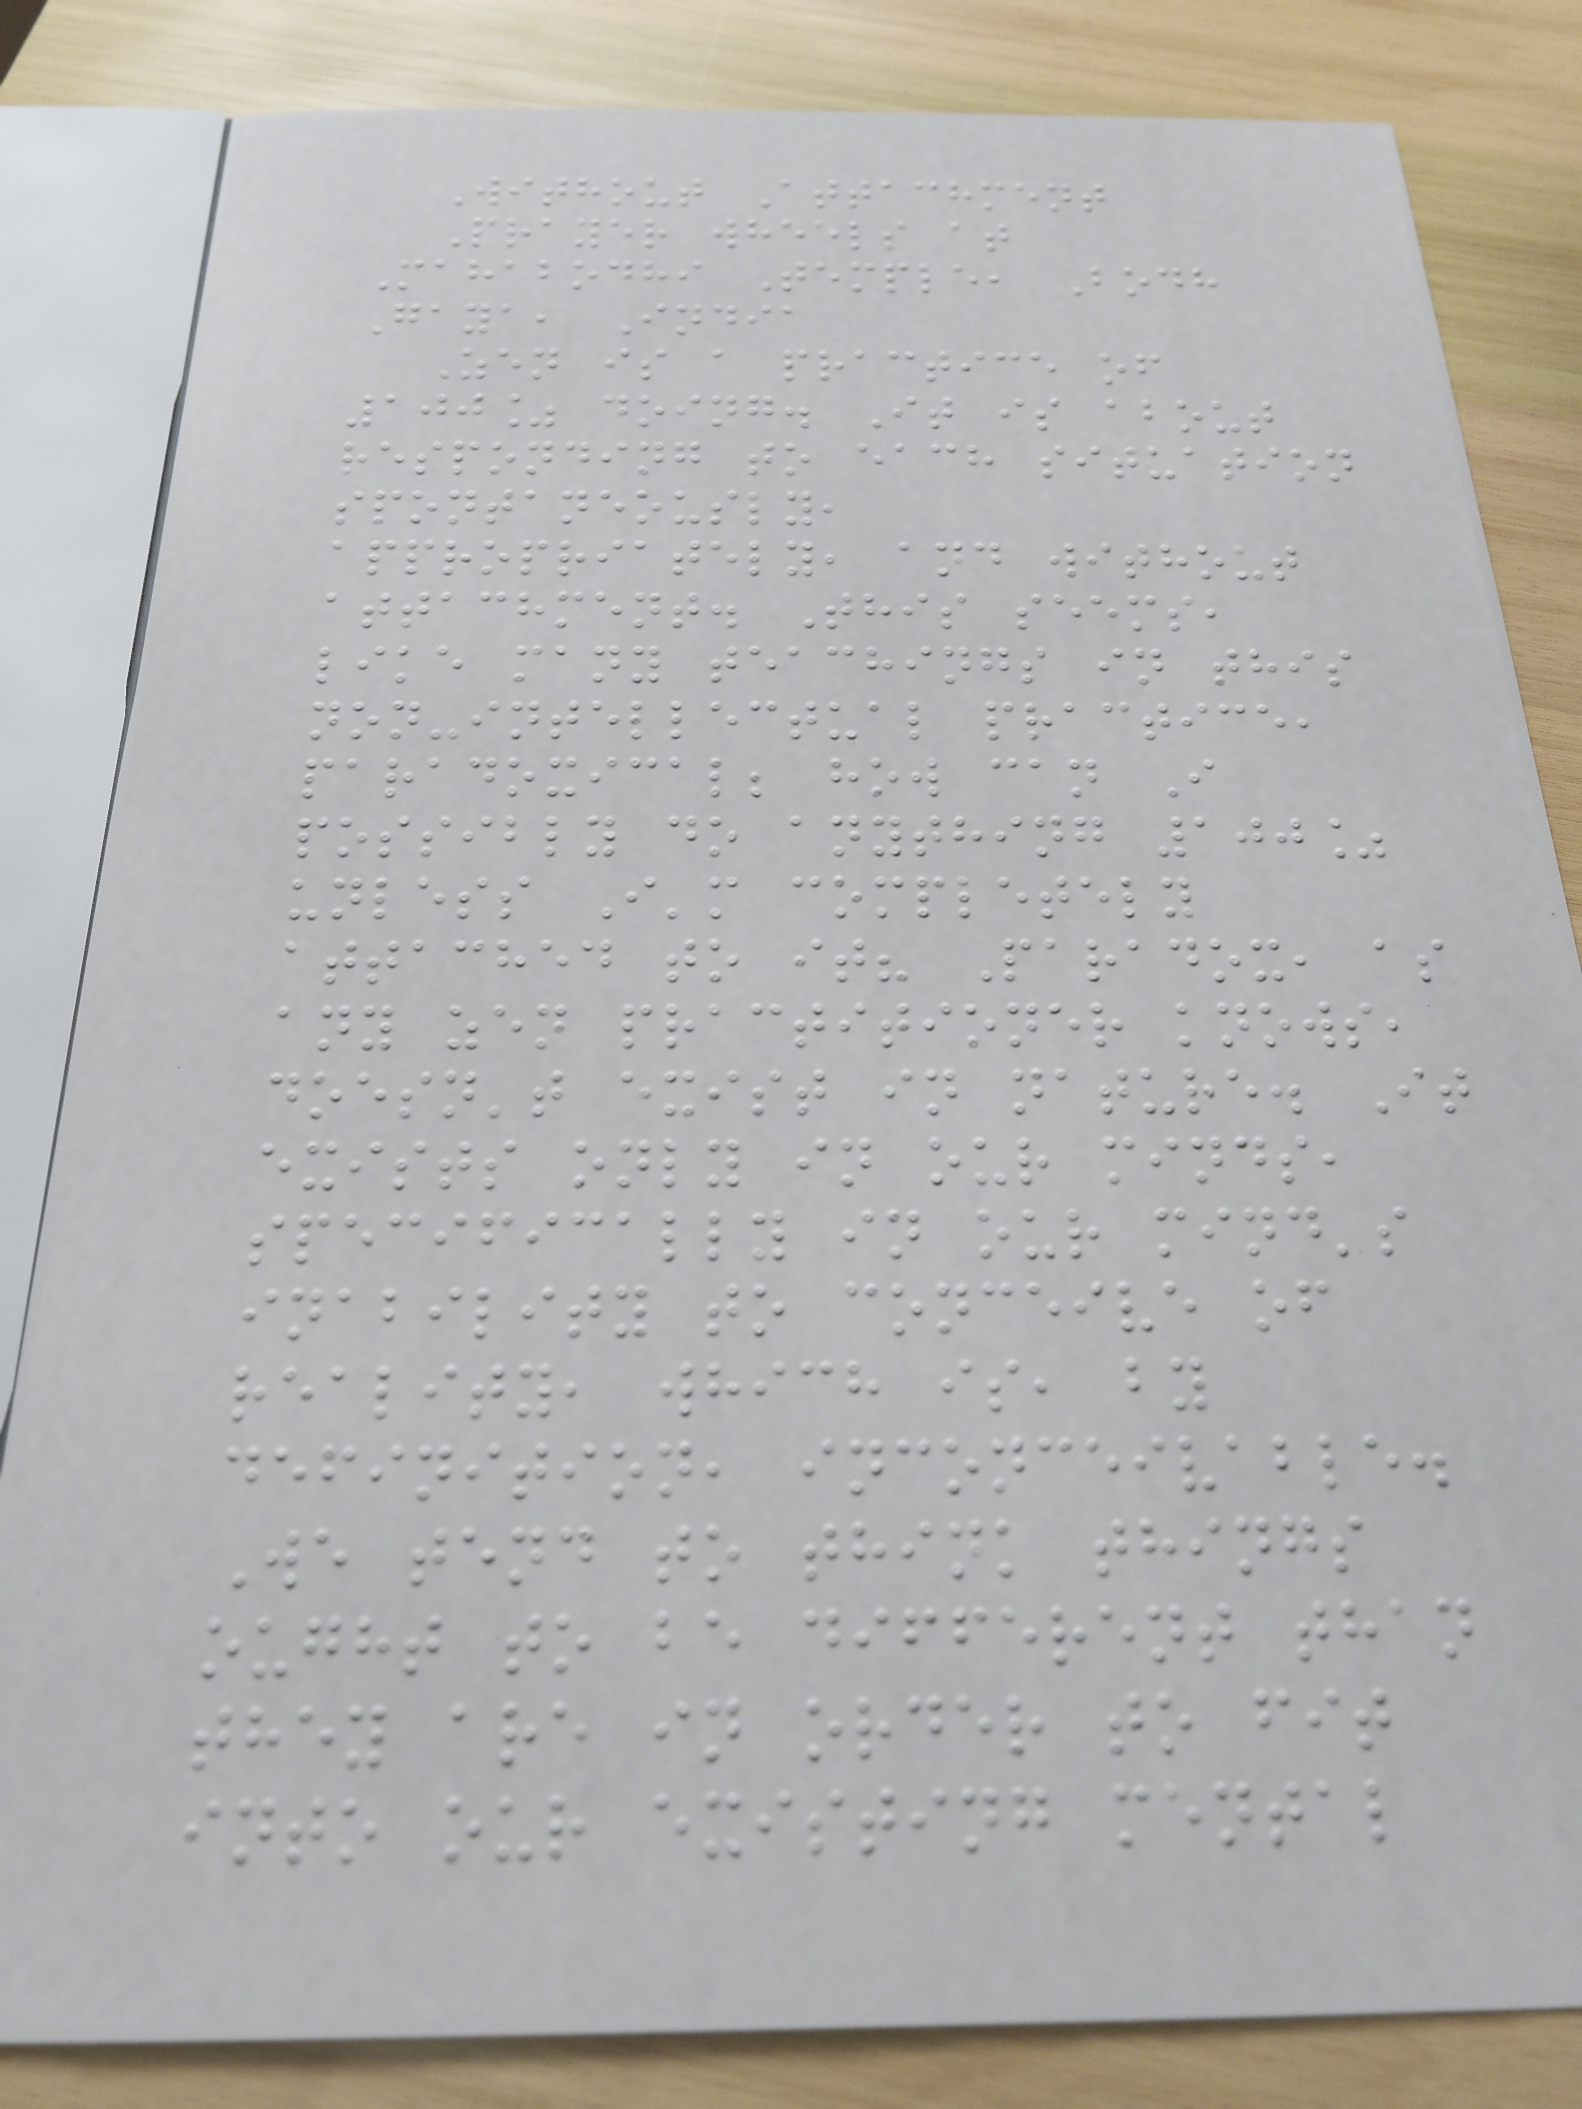Without Attachment
Prayer wheels at
Mahabodhi Temple, Bodh
Gaya, India
Zen is a practice of
100% doing. It is about
responding to each situation
spontaneously,
appropriately, and without
attachment. This seems,
like many teachings in this
non-intellectual practice,
paradoxical; how can I
possibly do anything 100%
unless I'm completely
attached to it? Paradox, as
any zen practitioner knows,
doesn't exist in nature. It
exists only in our minds,
specifically in our mind's
inability to conceive of
reality, which is, by
definition, inconceivable.
We tend to think things
ought to be different than
they are in order to fit
into our existing mental
